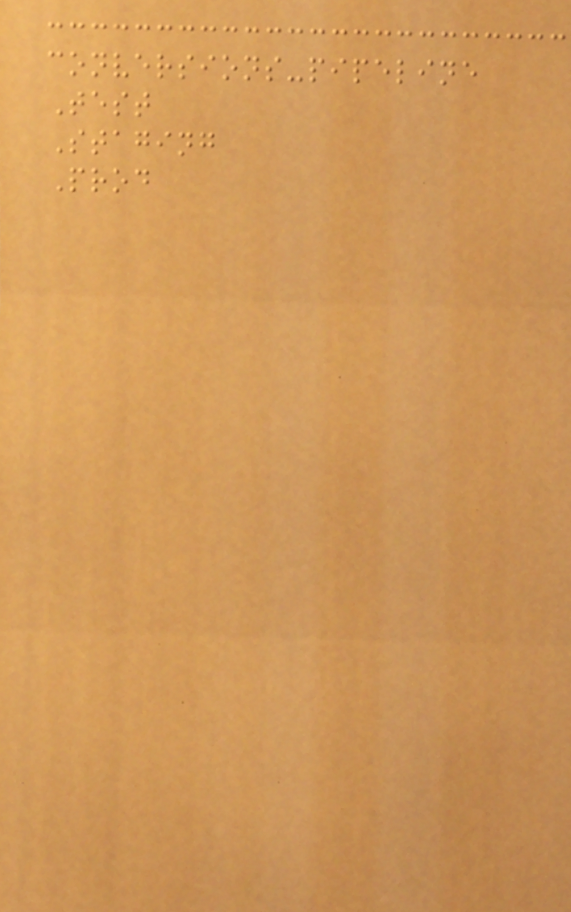conversions-pipeline
Test
Staging
Prod
